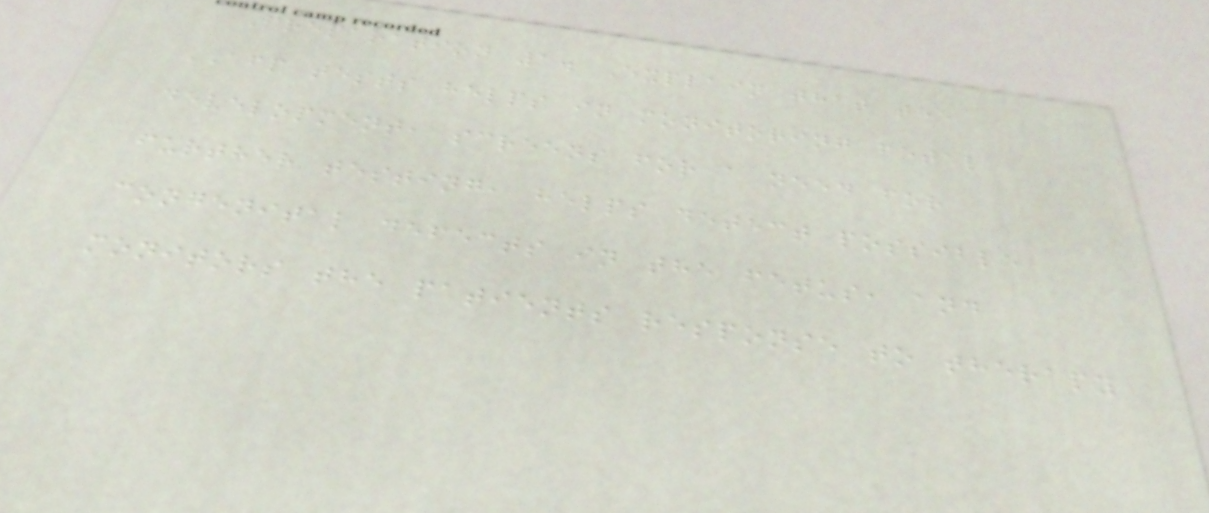Preparation 1. Explain that the
AFP tests helps in monitoring fetal
development, screens for a need for
further testing, helps detect possible
congenital defects in the fetus, and
monitors the patients response to therapy
